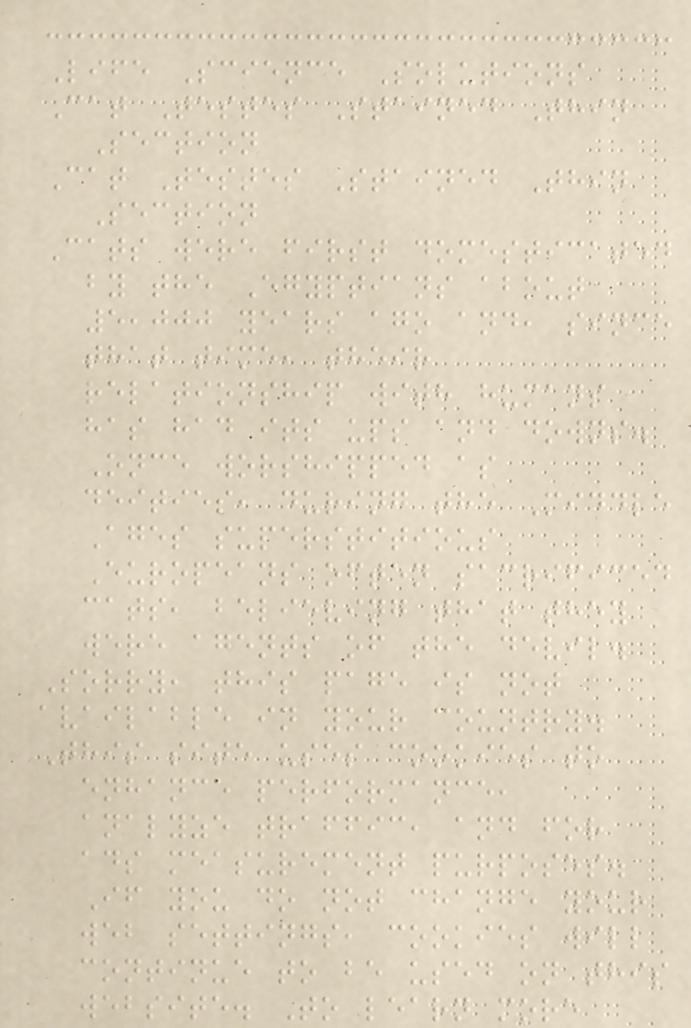Life Science Solutions
Cat Testes Stained Thin
Section
Cat Testes Stained Thin
Section
Cats were first domesticated
by the Egyptians about
5,000 years ago and, since
that time, their
relationship with humans
has had its ups and downs.
Once worshipped as
deities, during the Middle
Ages superstitious
Europeans often sacrificed
cats, believing that they
were agents of the devil.
Sorry, this page is not
available in your country.
This site uses cookies to
enhance performance,
analyze traffic, and for
ads measurement purposes.
If you do not change your
web settings, cookies will
continue to be used on this
website. To learn more
